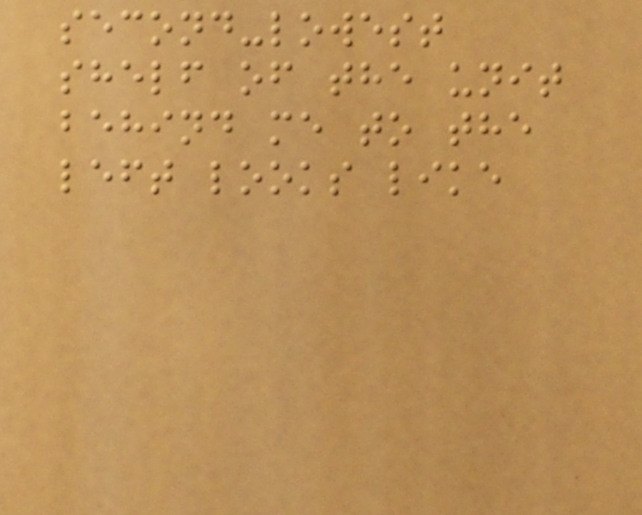second-lowest
shelf of the unit
behind me to the
left looks like
